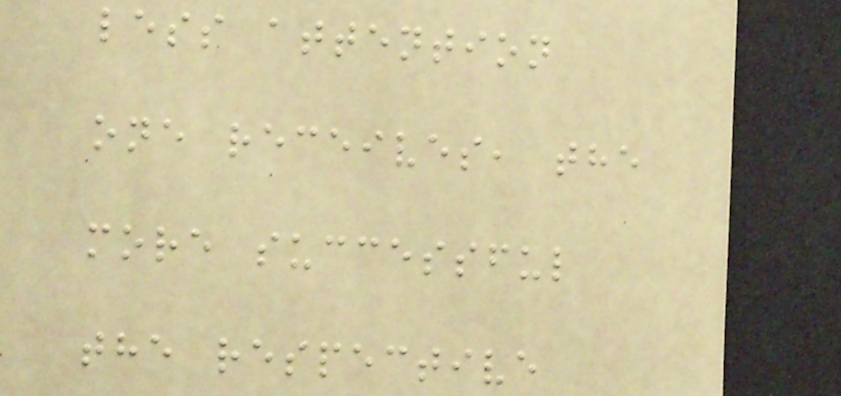less attention
one receives, the
more successful
the respective
